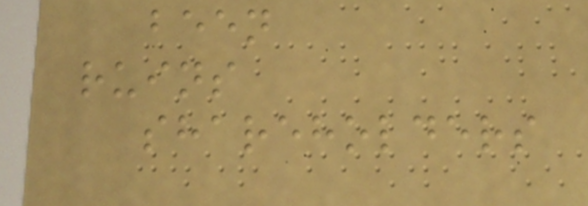been
ruins
shareholders
